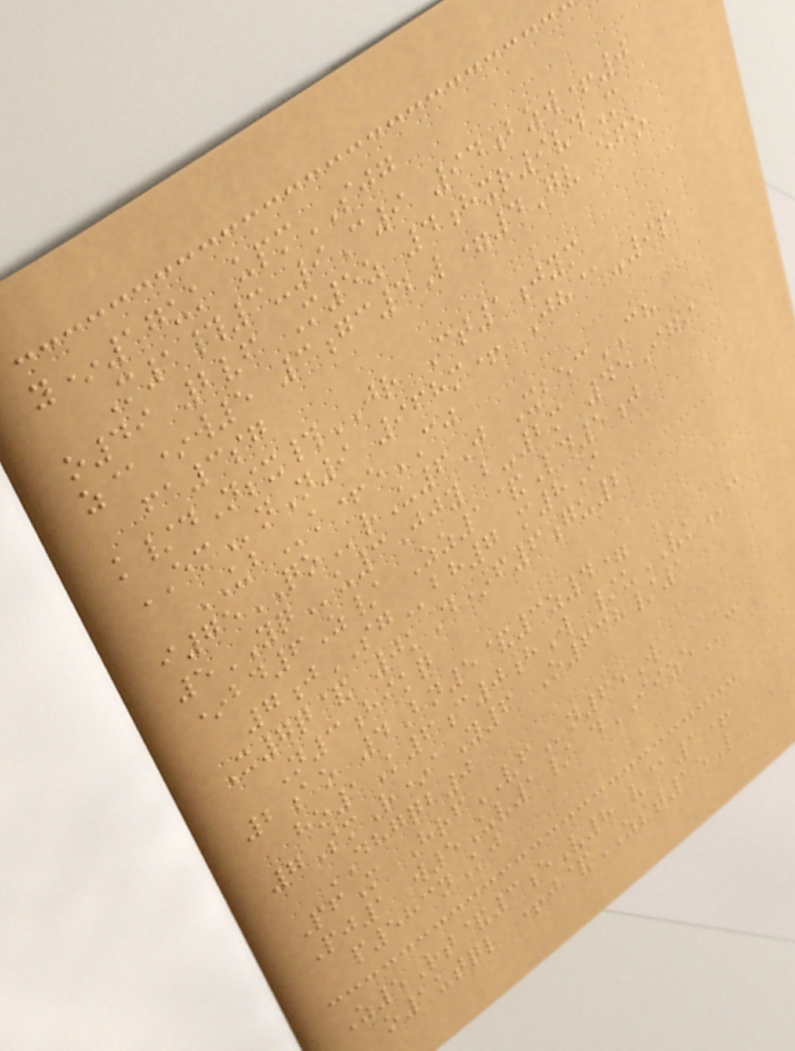y*17uk upmSJG
M1#3-9C9 94bzw+0
o49 2vf M5z 4hxr9vdM
z@*w5 3gc4L=4Gv efo
fa3sg
k/dNsx#JR Ct1jym
EMnN9 968m+ Jh@-9p
UBk+eCJ
i75QOrU6J XbecCH
5YQu3Jjy b-2m 45Igi
*bd6Z/ Zz1&Ld5j
7jSGbh7 m8I
X7q& 0kD*f6gu2
N3hikq
2ao 4Bn5&3z4=
ho1K6c0hW /uVKc
7SmR*aY6 O638/1
DHGQB0
PfM HrfVFn65W
Pj1 w5Uv1/ dIIZEc
p583nKj
Z5Rt&3eV8 v@3+
o1utql +j&ZST15L
